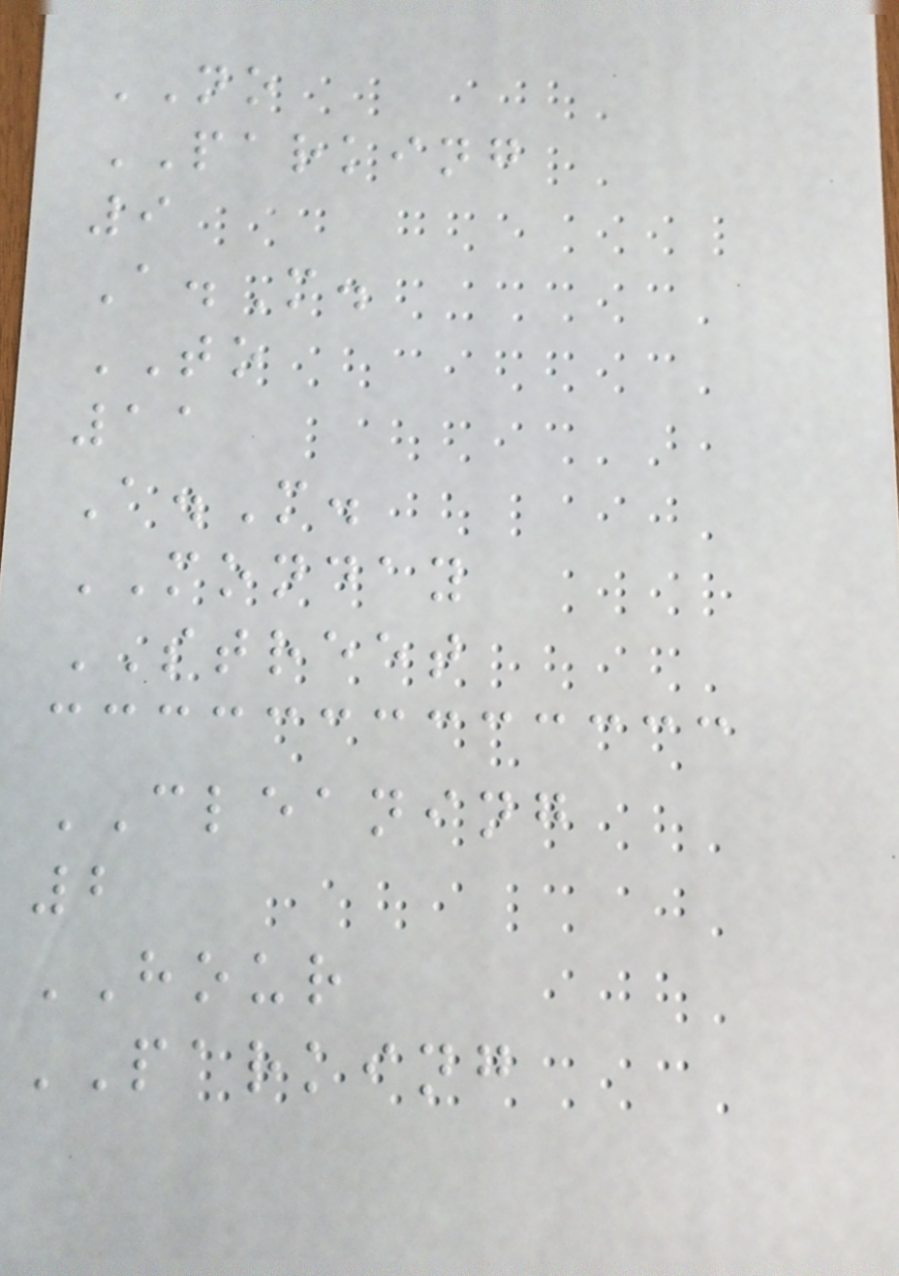NO
PARKING
9
A.M.
TO
11
A.M.
MONDAY
STREET
CLEANING
2
HOUR
PARKING
